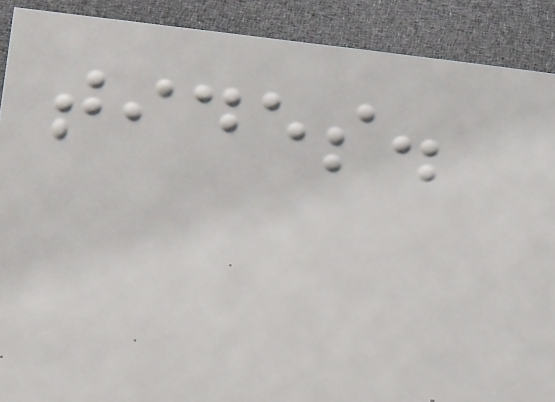tides.
